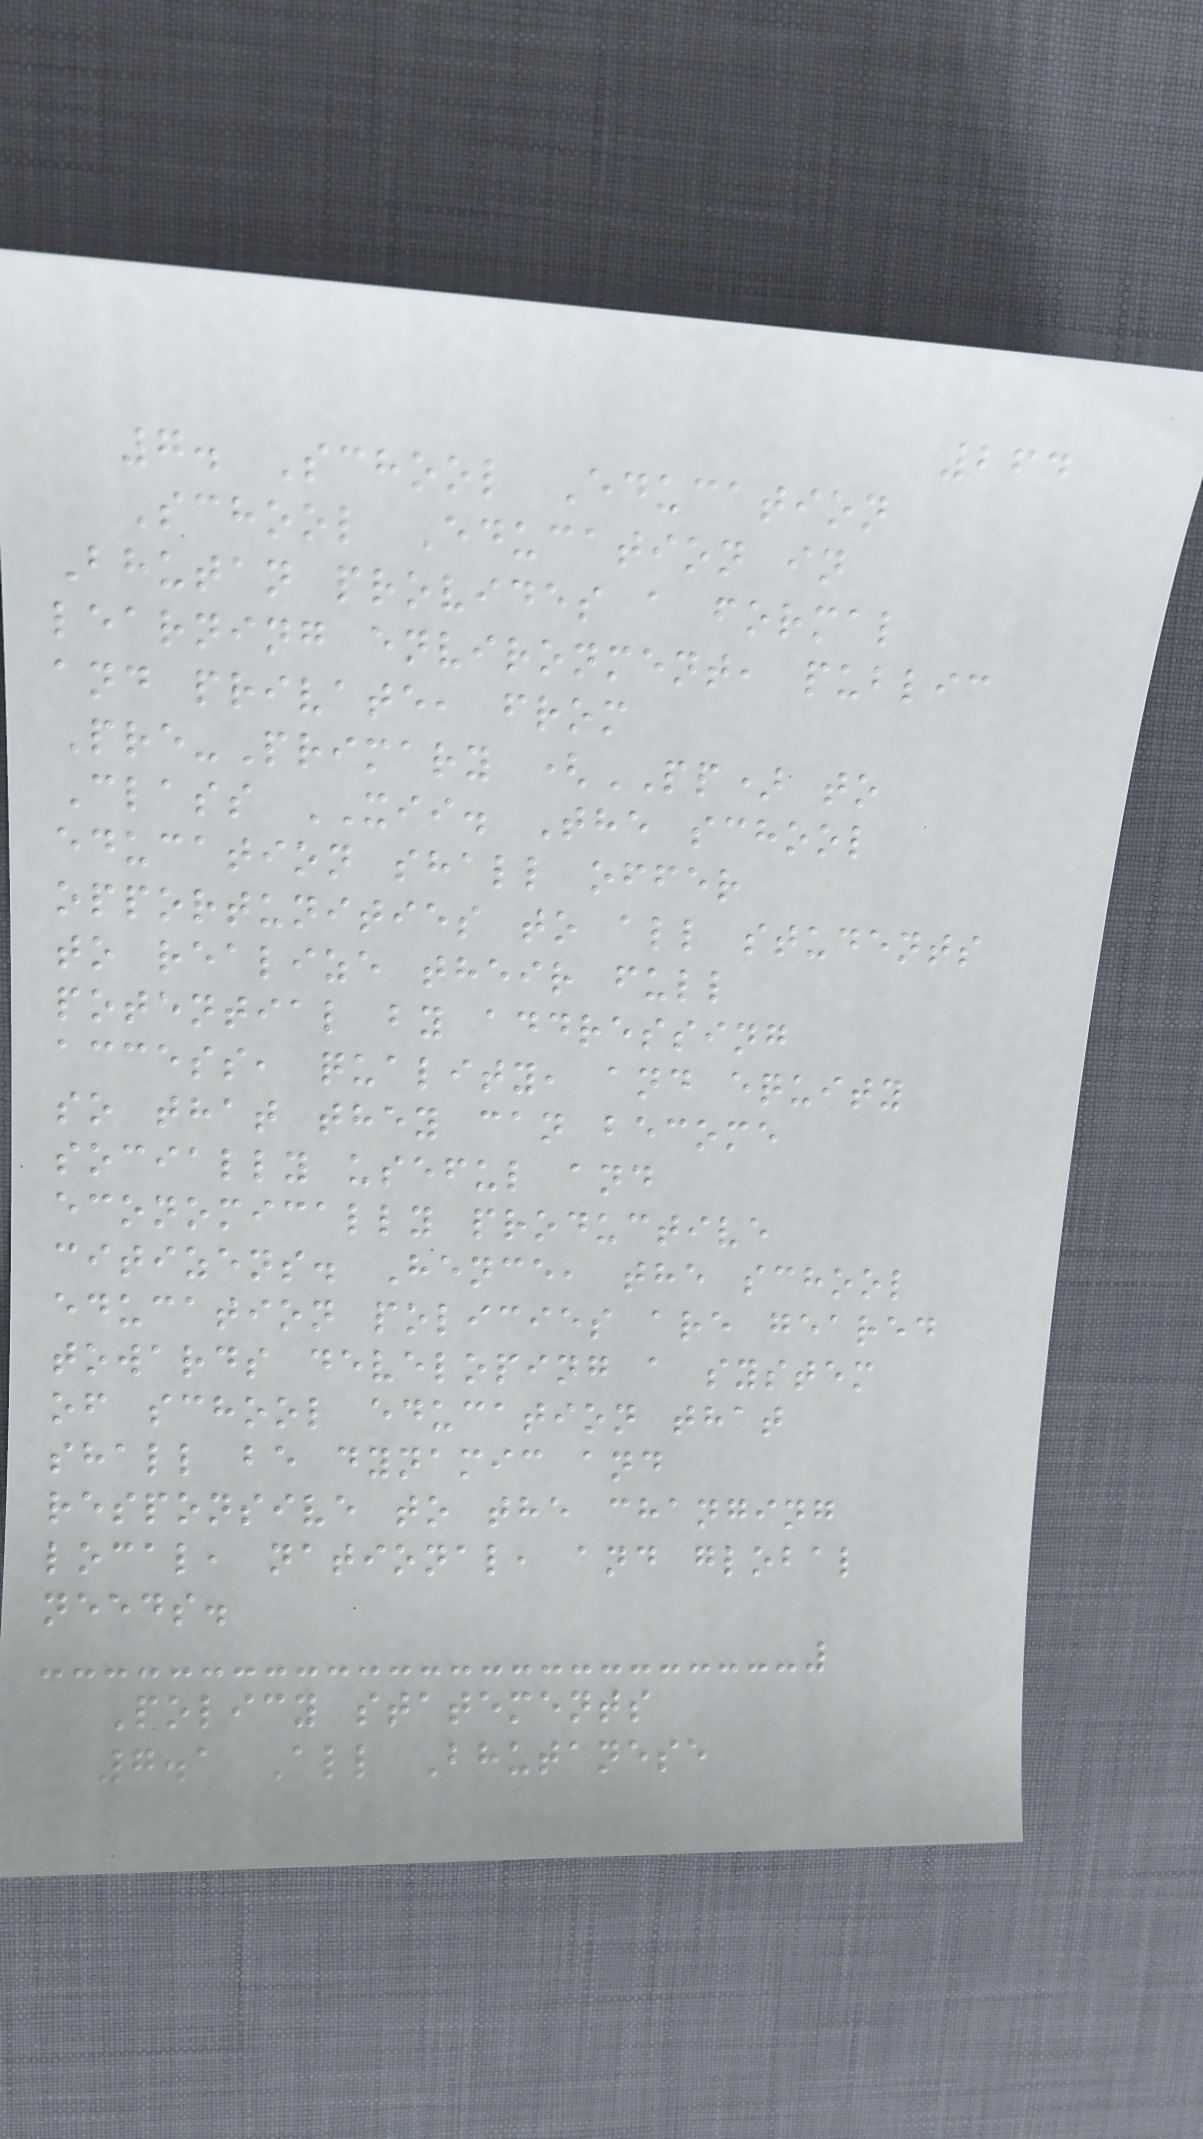264
7. School Education
School Education in
Bhutan provides a formal
learning environment, public
and private, from
Pre-Primary (PP) to
Class XII. The school
education shall offer
opportunities to all students
to realize their full
potential by addressing
access, quality, and equity
so that they can become
socially useful and
economically productive
citizens. Hence, the school
education policies are geared
towards developing a system
of school education that
shall be dynamic and
responsive to the changing
local, national, and global
needs.
Policy statements
7.1 All Bhutanese
